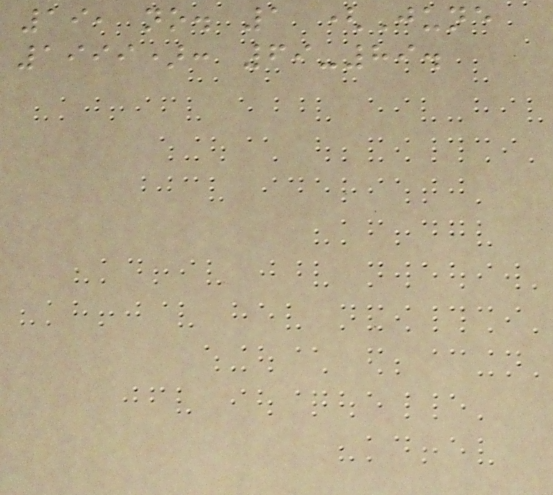19, no. 1 (June
1999): 69-89.
